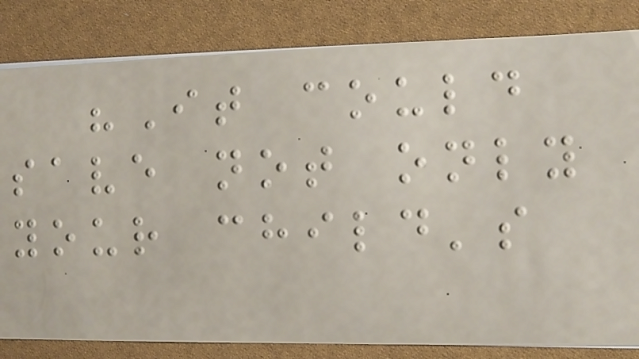"It could
save not only
your child's
